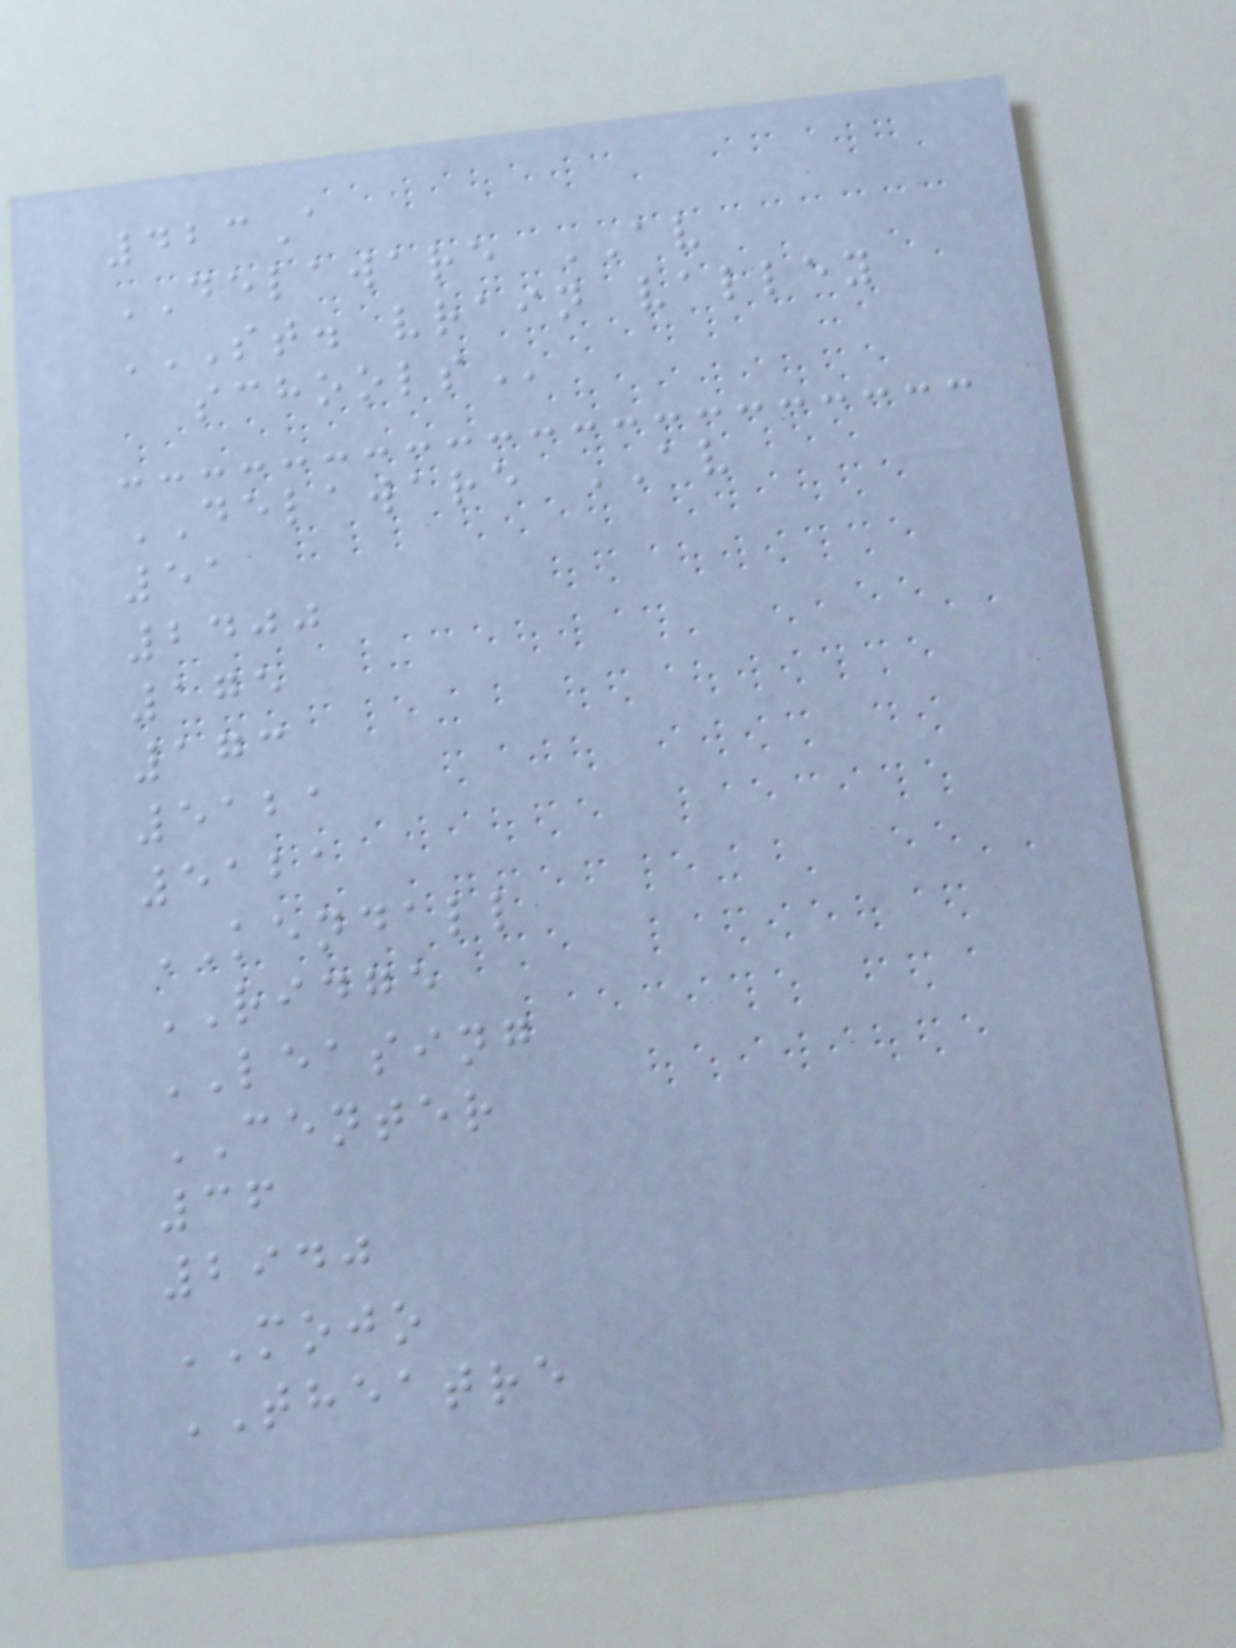423A
DELAWARE AV
ST. VRAIN VALLEY
SCHOOLS
DELAWARE AV
51
2400
175
173
5121
5121
KENDALL
RIDGE
LEASING
CENTER
36
2940
MOJO
THEATRE
